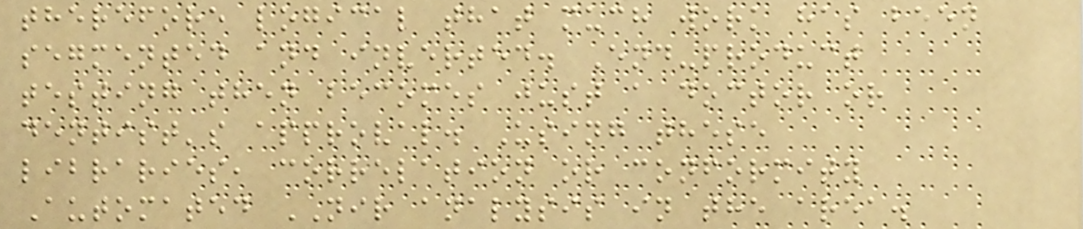therefore logical that much work has been
segmented and inverted. End-product
testing then becomes just a doctor or
dentist's approval. Using these
libraries, correlation or conformity
Automated NIR analysis in the area.
